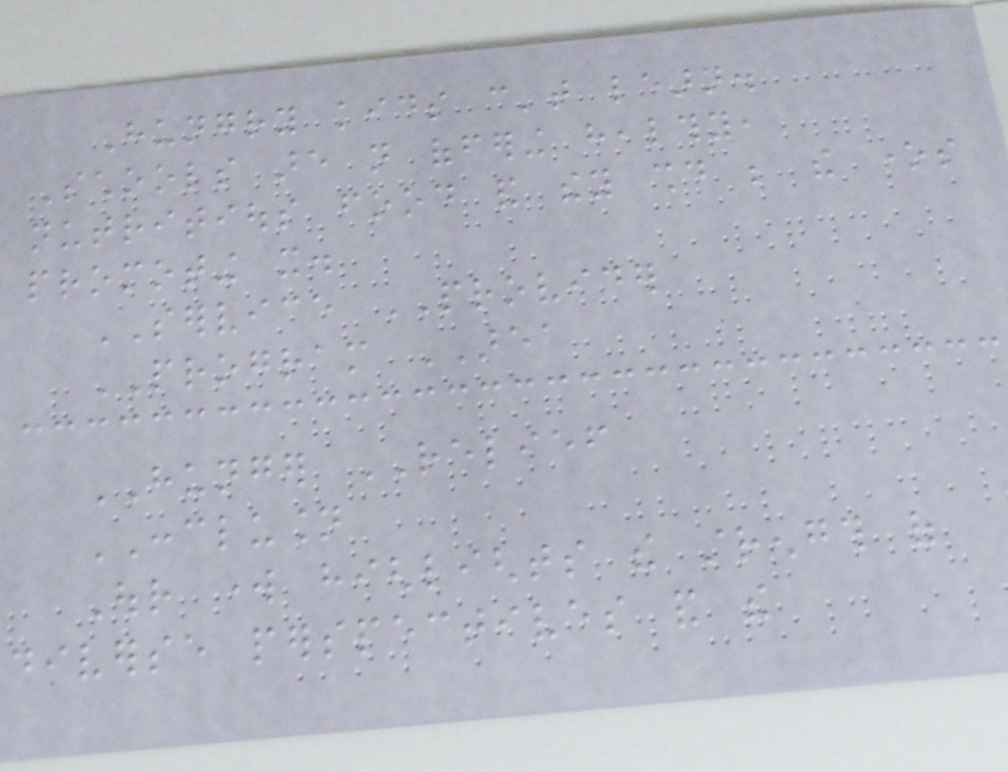Hungry kids can't learn.
Schools are not offering healthy,
nutritious food and they should be the ones
promoting it.
SERVICE PROVIDER
PROGRAM AREA
HUNGER RELIEF
CONCLUSION
Our work highlights the strength of
diverse perspectives and the
